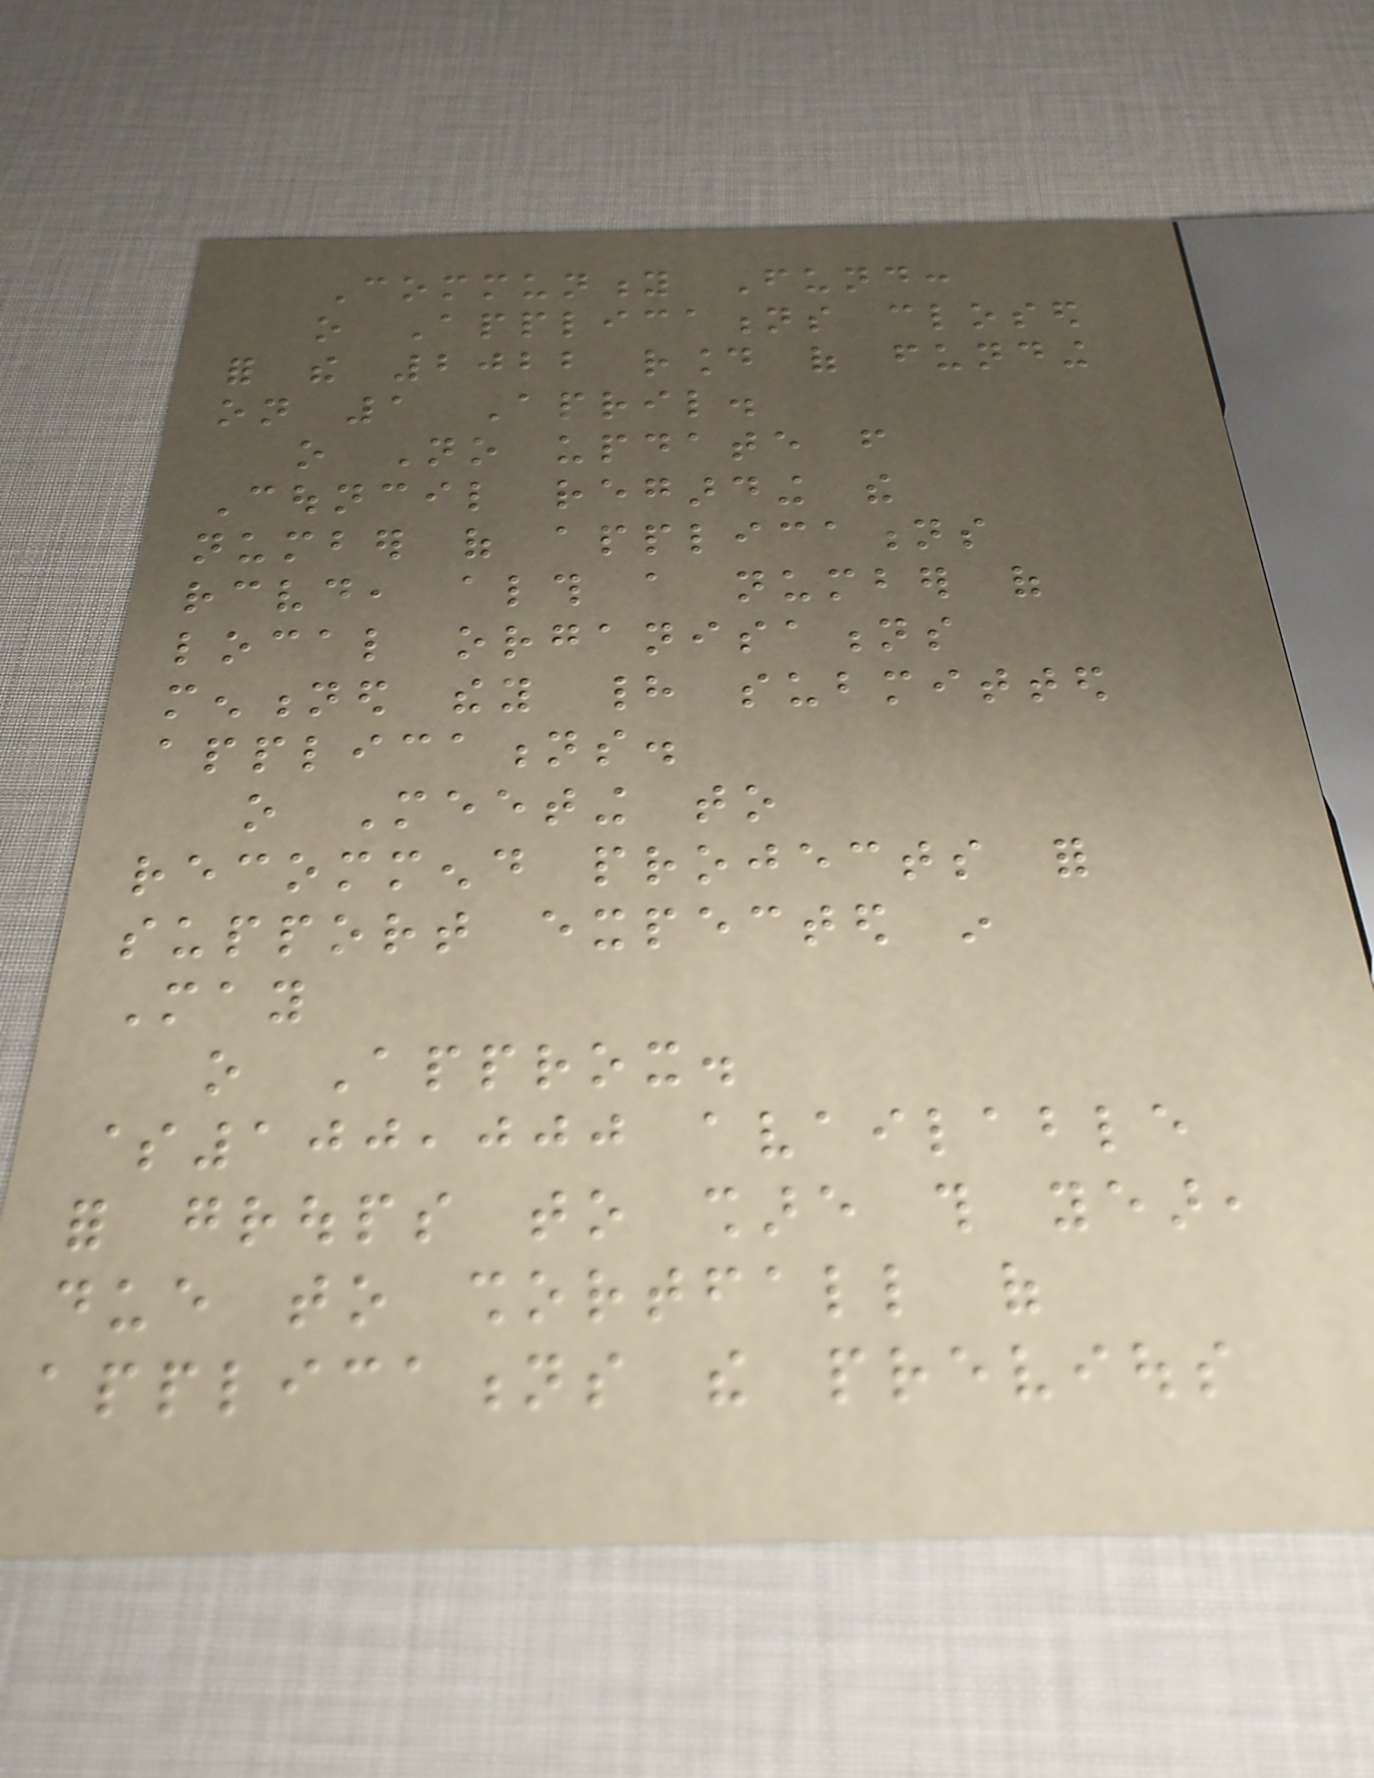Community Fund:
o Applications closed
for the 2022 round of funding
on 1 April.
o No update from
Council regarding the
number of applications
received, although a number of
local organisations
mentioned they had submitted
applications.
o Meeting to
recommend projects for
support expected in
May
o Approx.
$100,000 available
for groups to share this year,
due to shortfall of
applications the previous
